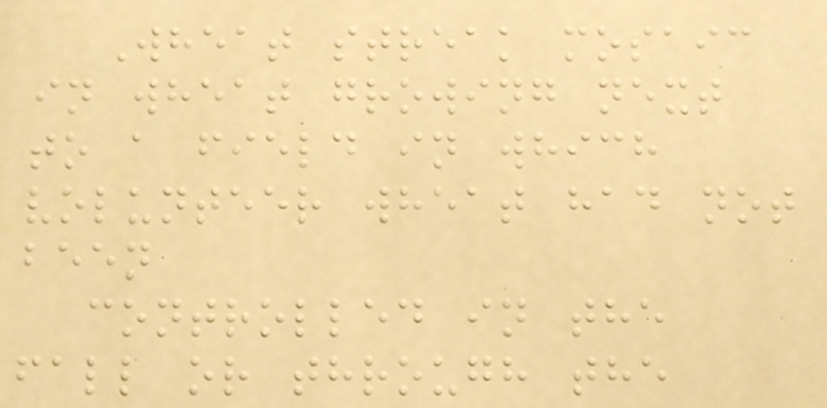Wheat streak mosaic
in wheat growing next
to a field in which
volunteer wheat had not
been
controlled in the
fall or through the
